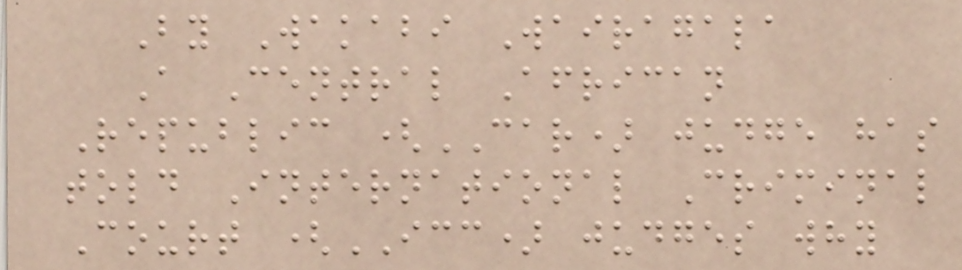By Wakabi Wairagala
A Central African
Republic (CAR) judge has
told International Criminal
Court (ICC) judges why
